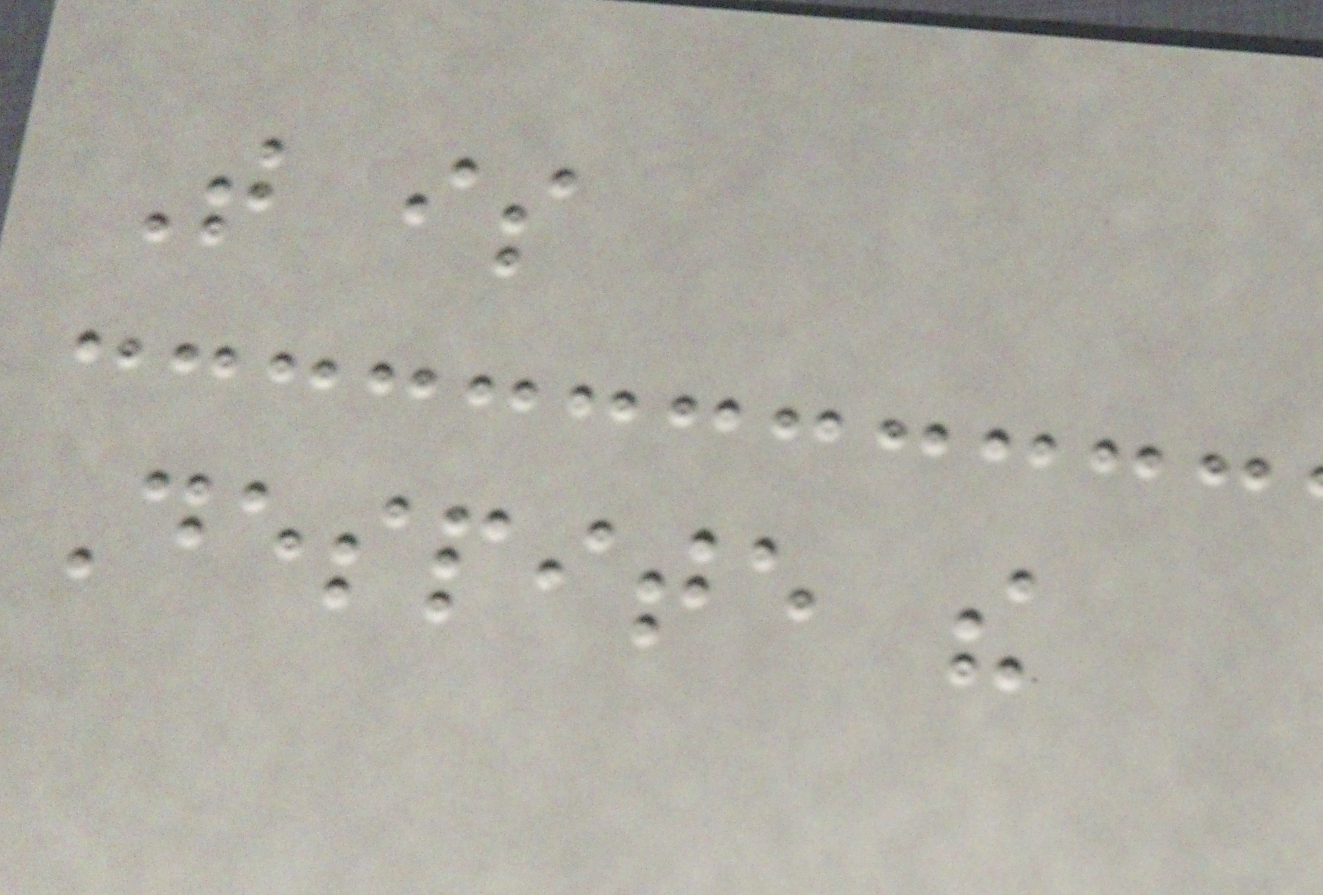That is
Despite the
